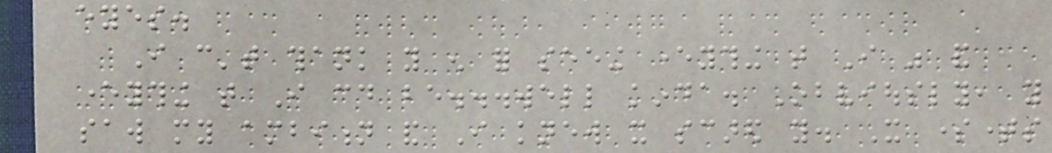eyes.
I can't thank you enough for seeing everything that I was and
everything that I could be...well kinda. Obviously, you
saw my ambition and I knew it scared you. It sometimes
